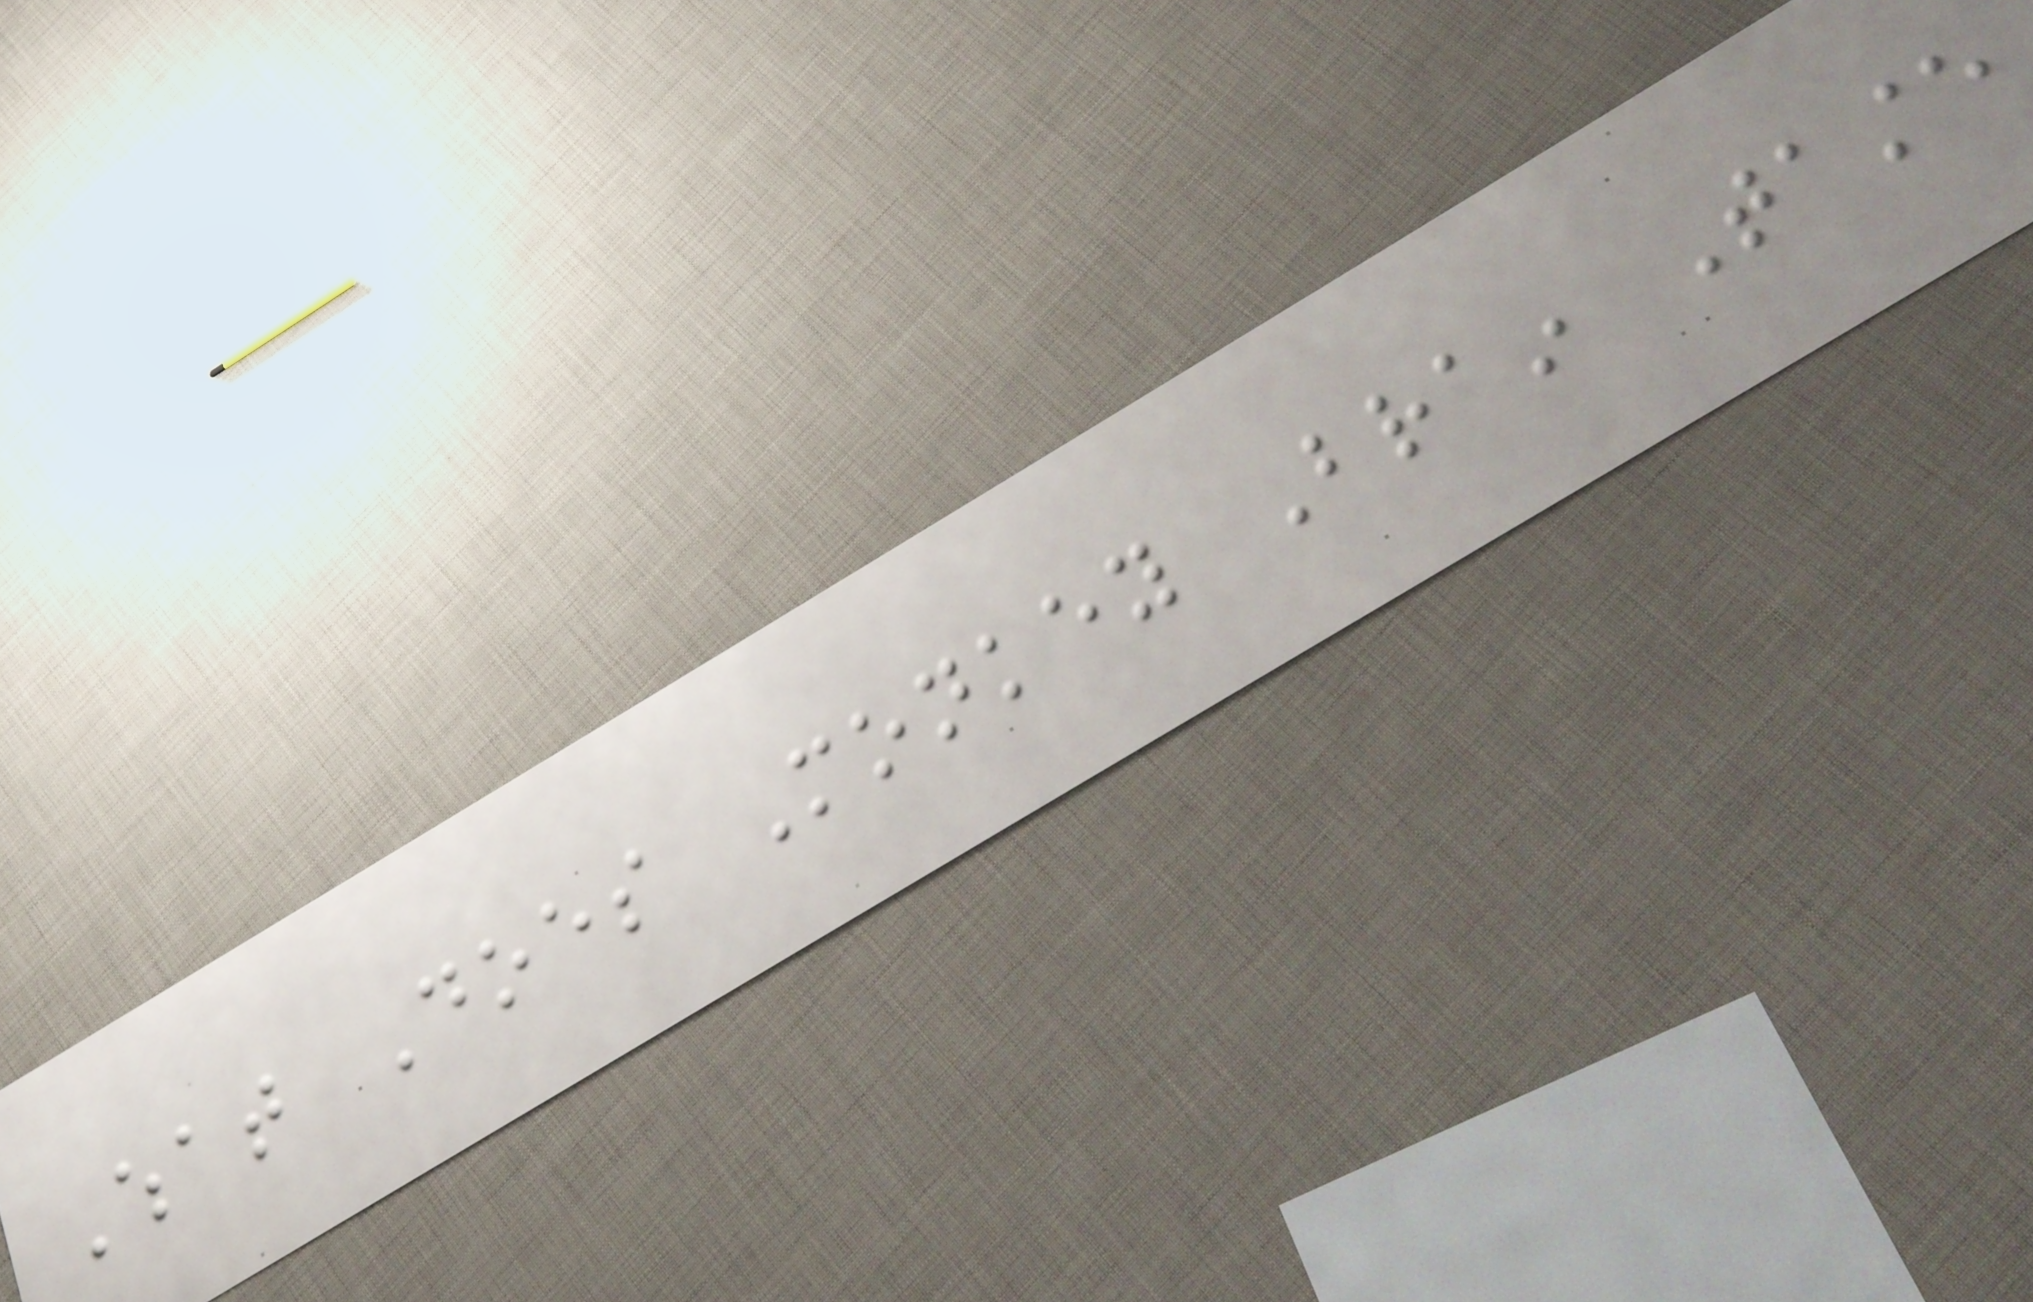What Does Monkey Brain Taste
